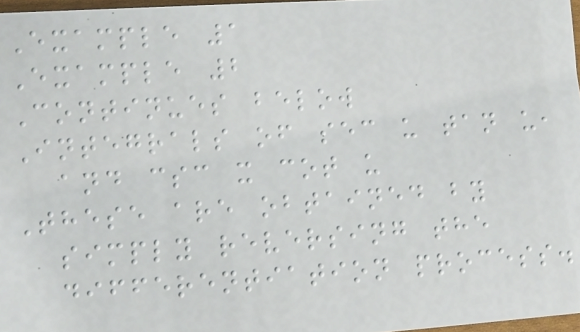Example 1
Example 2
Continues below
Integrals of sec u tan u,
and csc x cot u
These are obtained by
simply reversing the
differentiation process.
